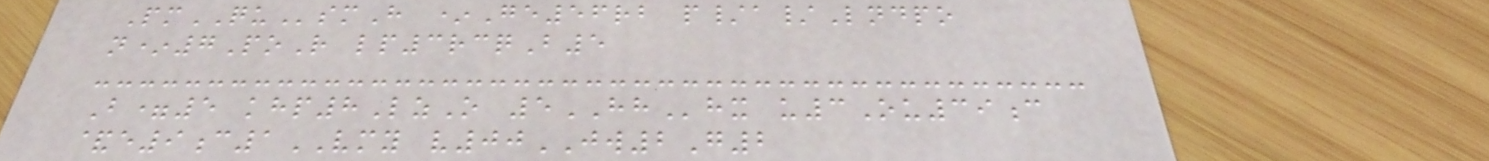PmQUsmH *Ge56rb p/a/Lndpo
n*7PoR lp3rcqB5
B=5 khp8LzO 5HHhx u3Ou39c
&e9c1VMY v00JW2G2
